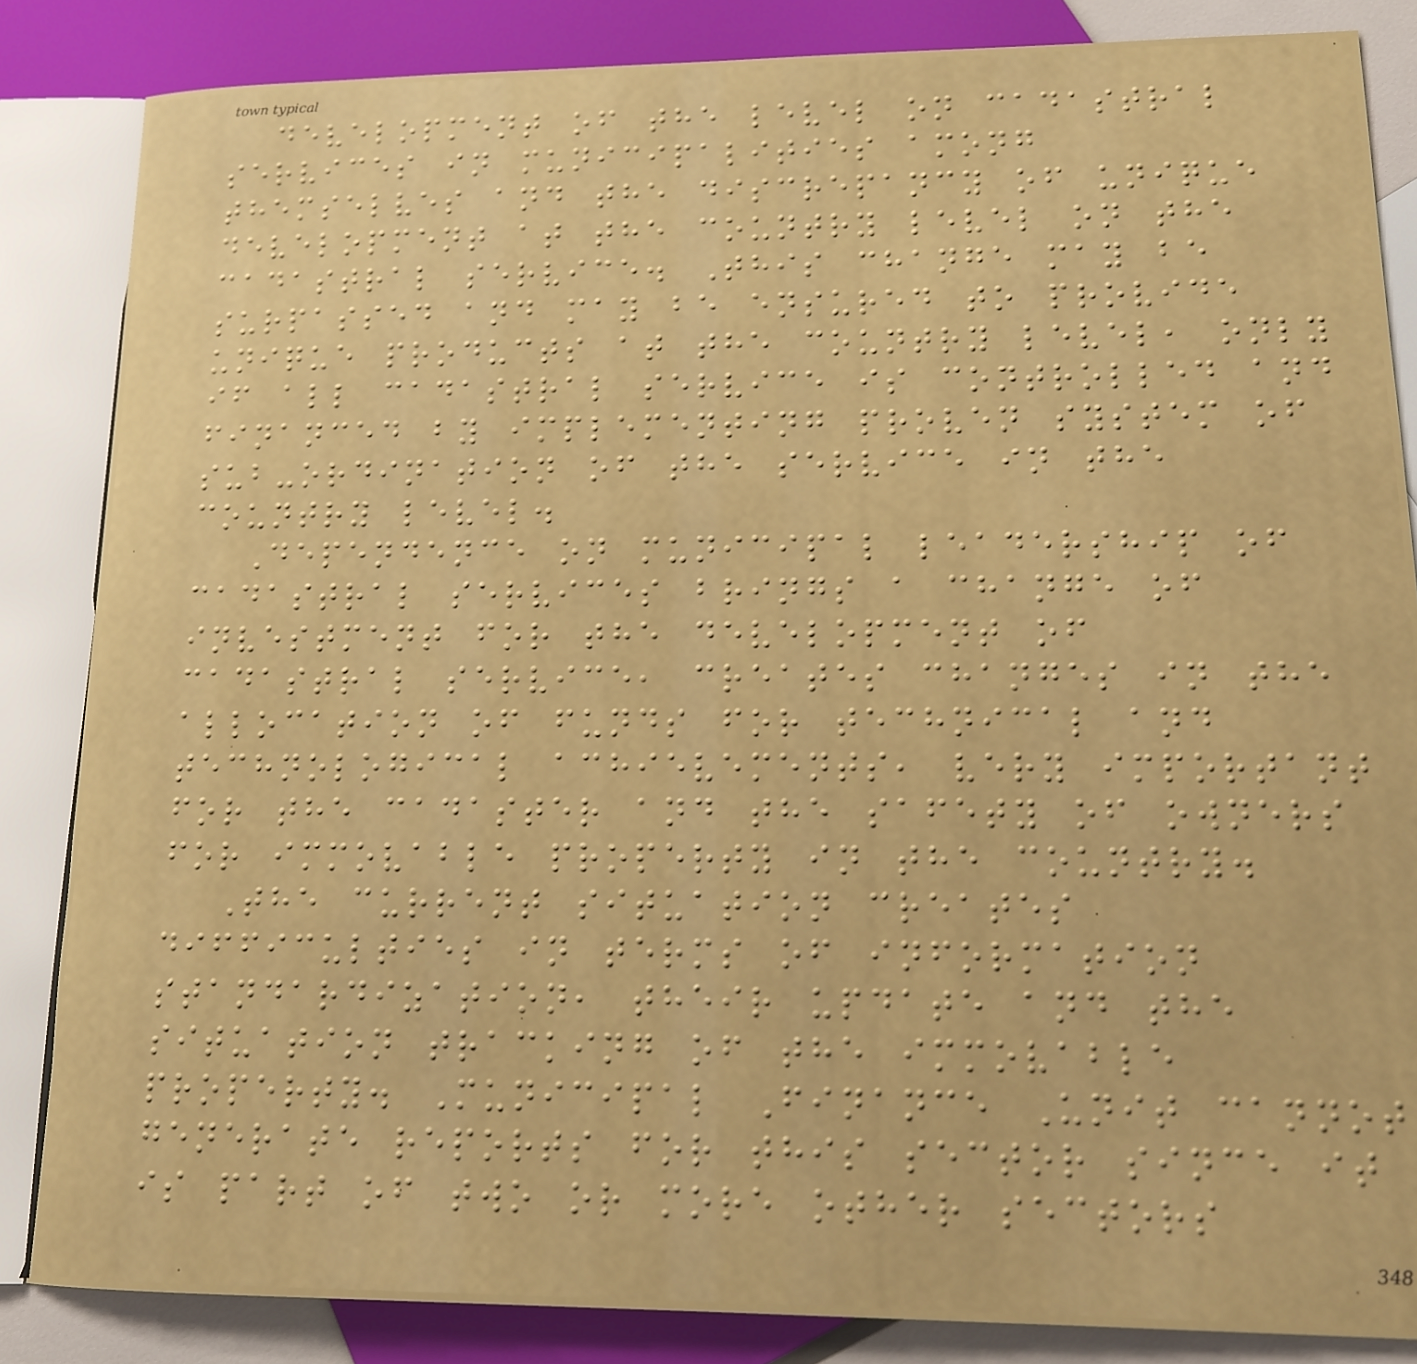development of the level on cadastral
services in municipalities among
themselves and the discrepancy of unique
development at the country level on the
cadastral service. This change may be
surpassed and may be ensured to provide
unique products at the country level, only
if all cadastral service is controlled and
financed by implementing proven system of
sub-ordination of the service in the
country level.
Dependence on municipal leadership of
cadastral services brings a change of
investment for the development of
cadastral service, creates changes in the
allocation of funds for technical and
technological achievements, very important
for the cadaster and the safety of owners
for immovable property in the country.
The current situation creates
difficulties in terms of information
standardization, their update and the
situation tracking of the immovable
property. Municipal Finance Unit cannot
generate reports for this sector since it
is part of two or more other sectors
